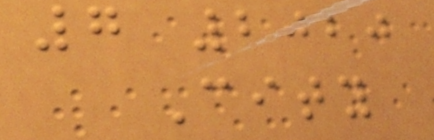7 2020
City
